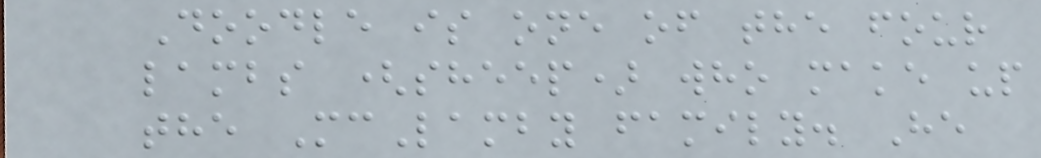Doodle is one of the four
lambs (sheep) who make up
the McLamby family. He
